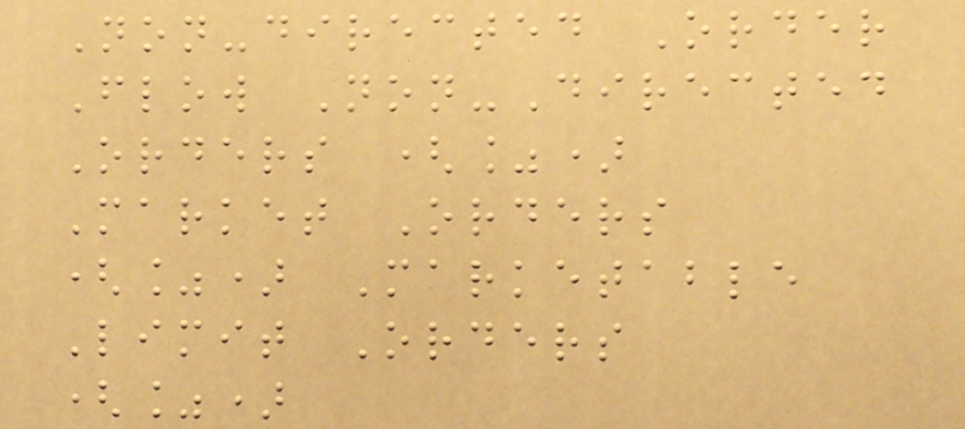Non-directed Order
Flow Non-Directed
Orders (%)
Market Orders
(%) Marketable
Limit Orders
(%)
